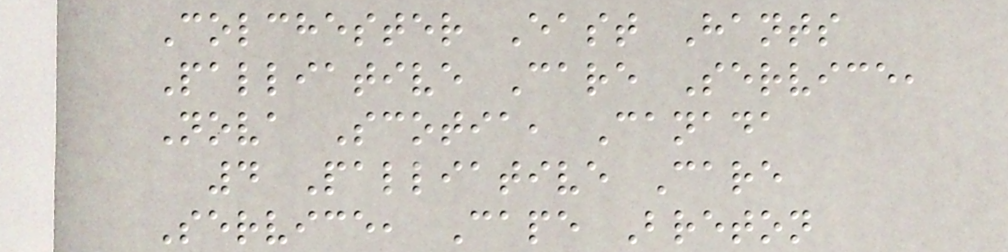Colchester East Hants
Palliative Care Service,
Nova Scotia, Canada
4 Palliative Care
Service, Cape Breton
